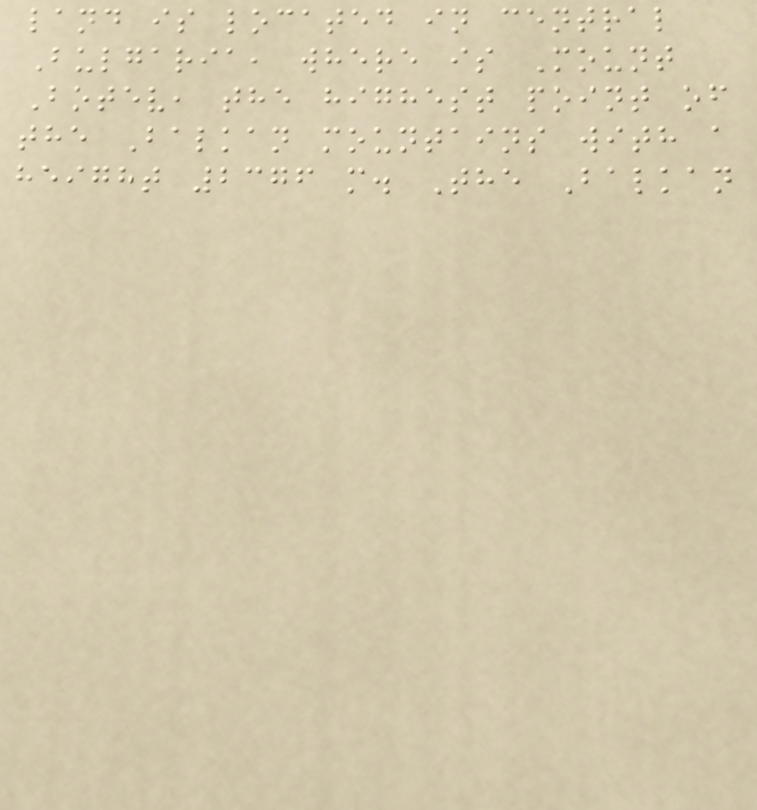land is located in central
Bulgaria, where is Mount
Botev, the highest point of
the Balkan mountains with a
height 2376 m. The Balkan
